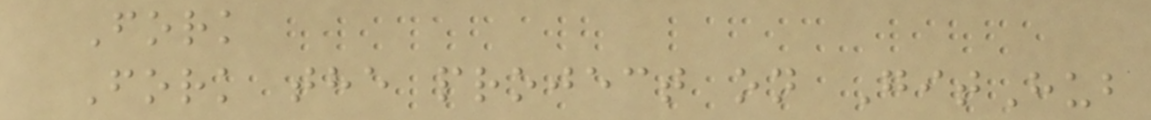Fork
Fork the project on GitHub
